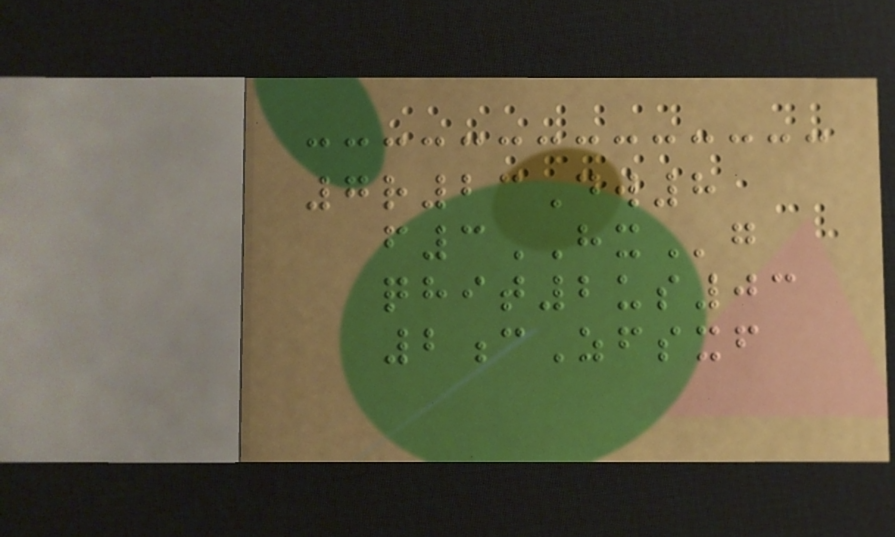7r23Dw8
f3HXg
qhit2us03
2cZfsxf
